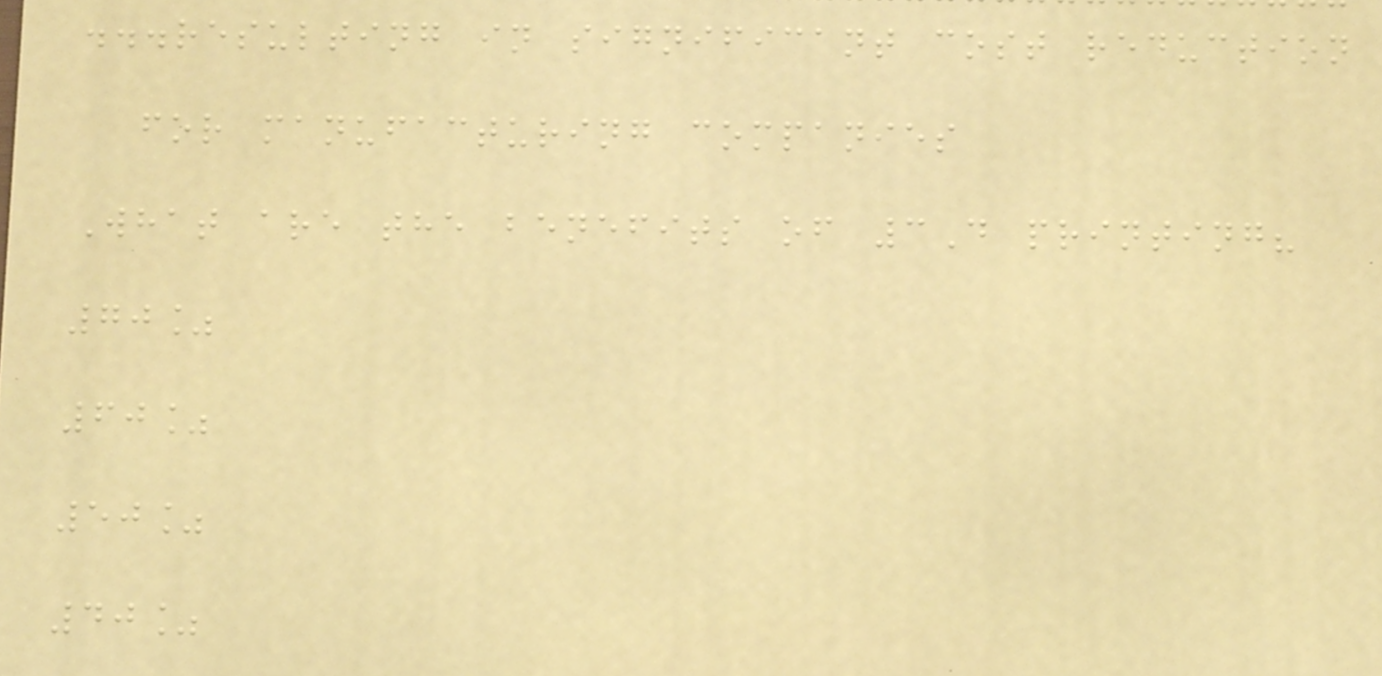...resulting in significant cost reduction
for manufacturing companies
What are the benefits of 3D printing?
70%
60%
50%
40%
